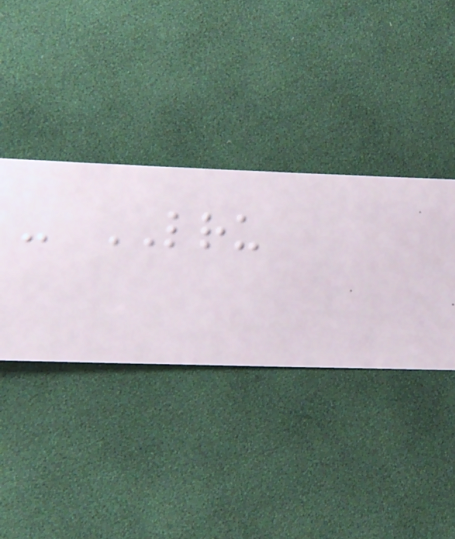- LRU
